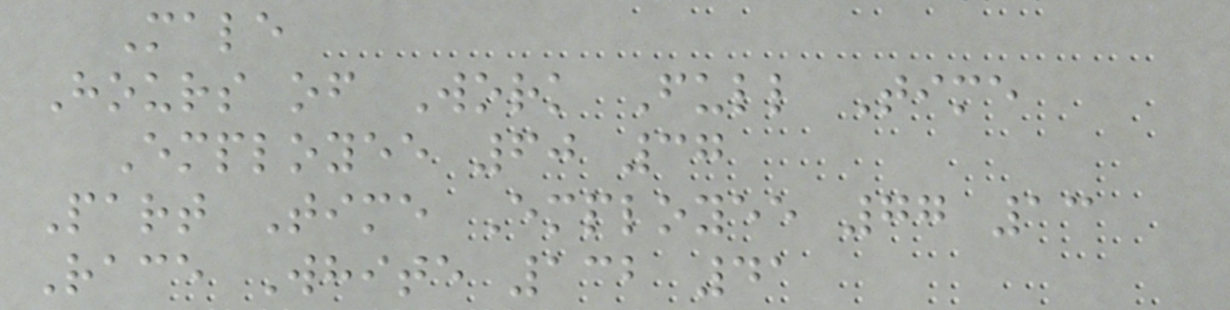Male
Hours of Work Full Time
Employee 60 37
Part Time Employee 77 13
Race White 132 41
